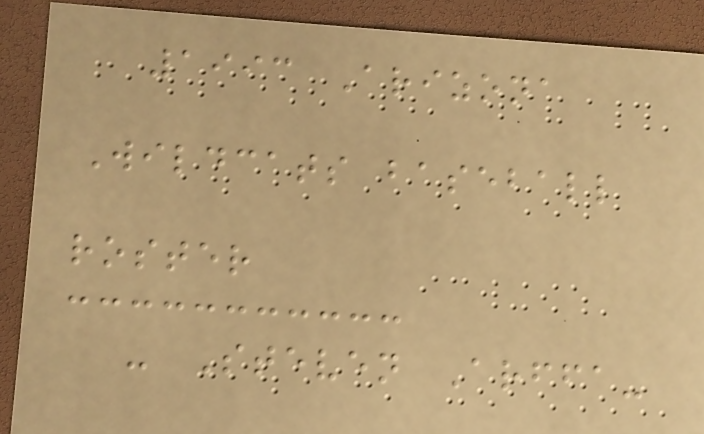1993 Arizona
Wildcats baseball
roster
- Steven Arffa-
